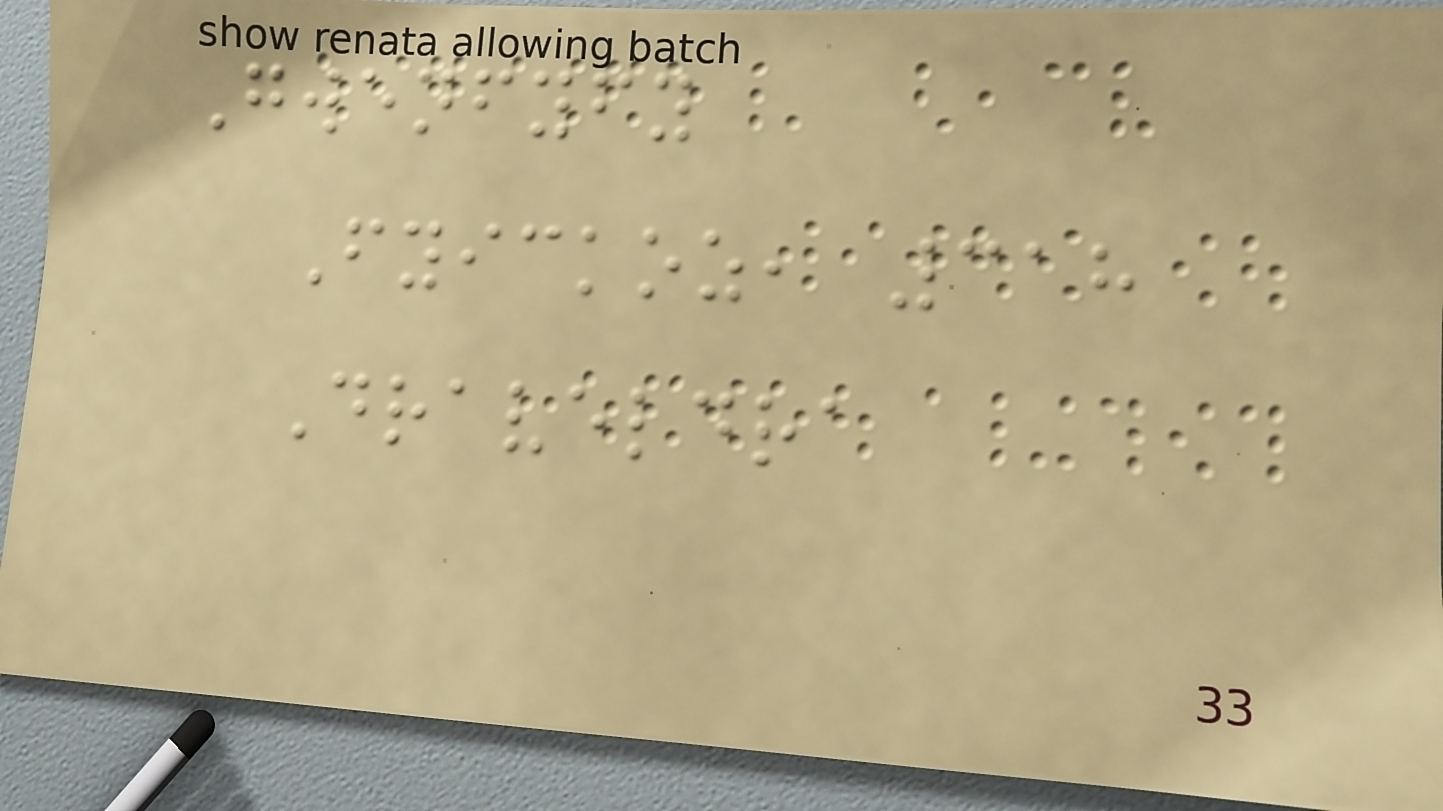Gwenfyfy
Fyickoz, 318
Draveldra
